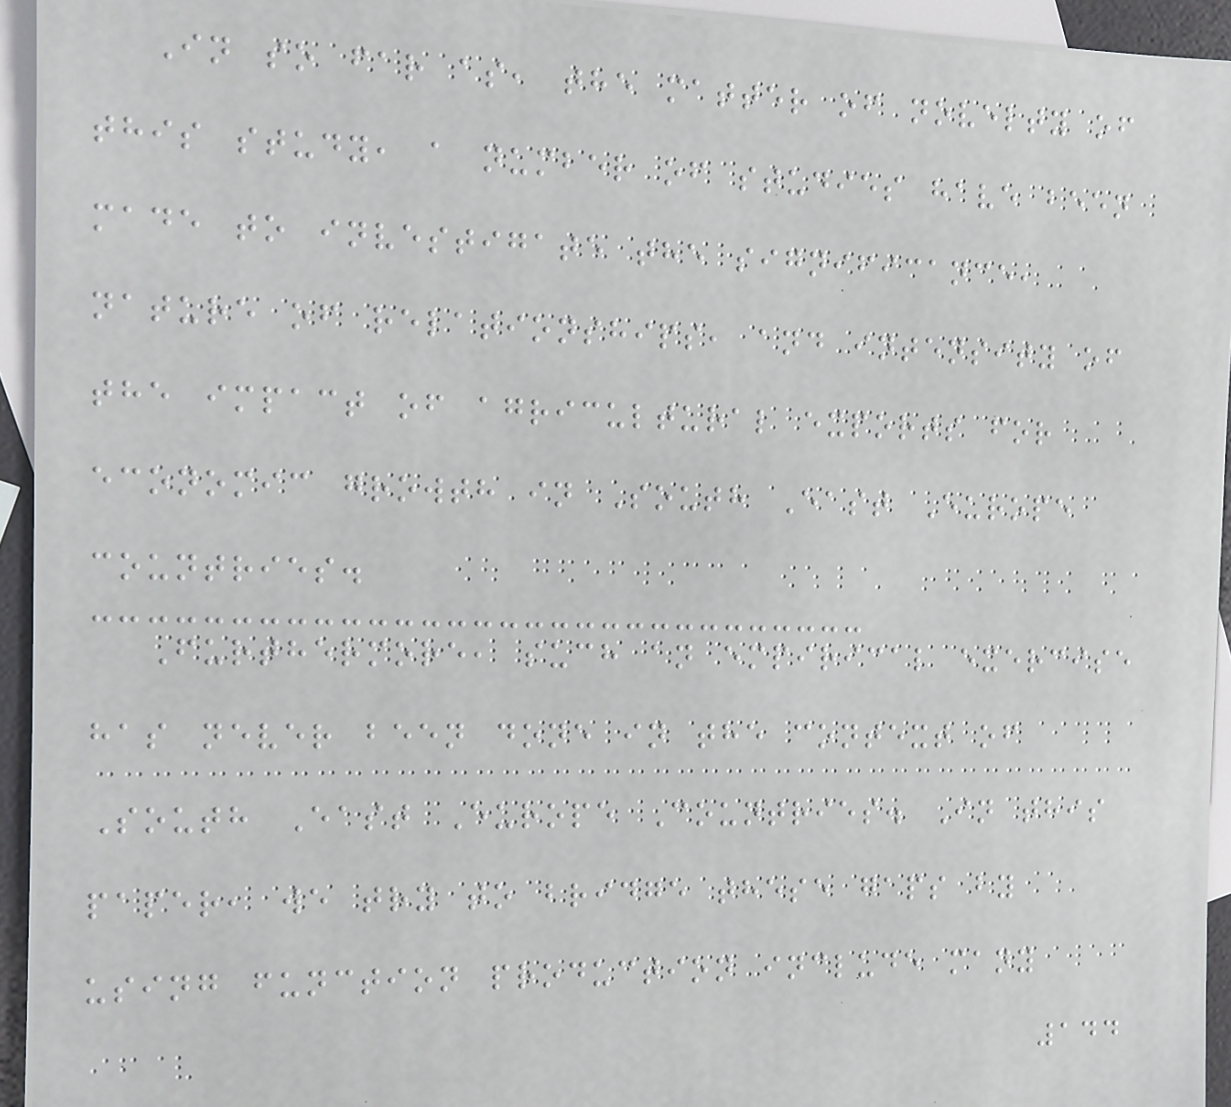In so far as, the matter of novelty of
this study, a number of studies have been
made to investigate the significance,
nature of relationships, and intensity of
the impact of agricultural exports for
economic growth in South East Europe
countries.
Furthermore, such an empirical exercise
has never been done in the context of
South East Europe Countries. In this
paper, we try to bridge these gaps by
using function production include many
144
